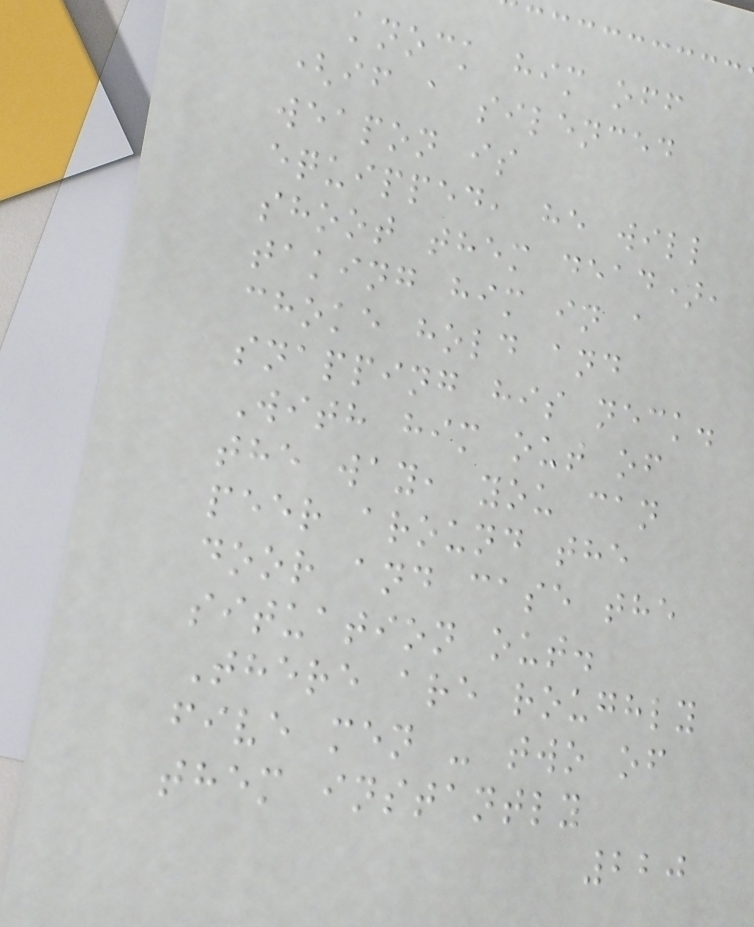knock him off
(if a silenced
weapon is
equipped, he will
shoot them dead),
taking him in a
choke hold and
snapping his neck.
With him out of
the way, you can
peer around the
door and case the
situation out.
There are roughly
five men - two of
them instantly
220
